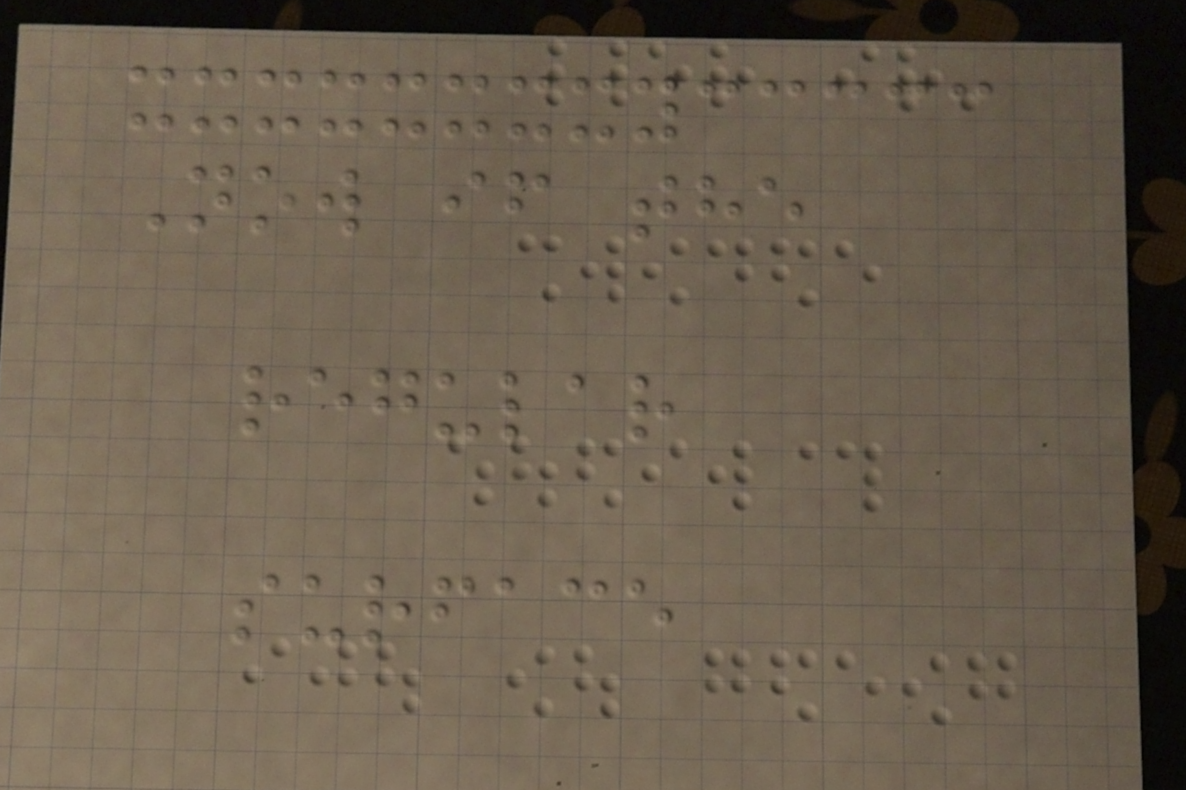Now if the
regular
surface
